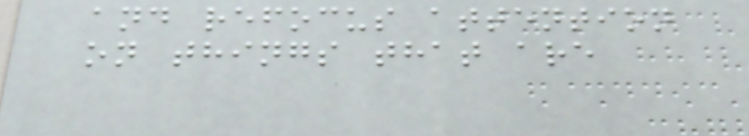and refocus attention
on things that are
